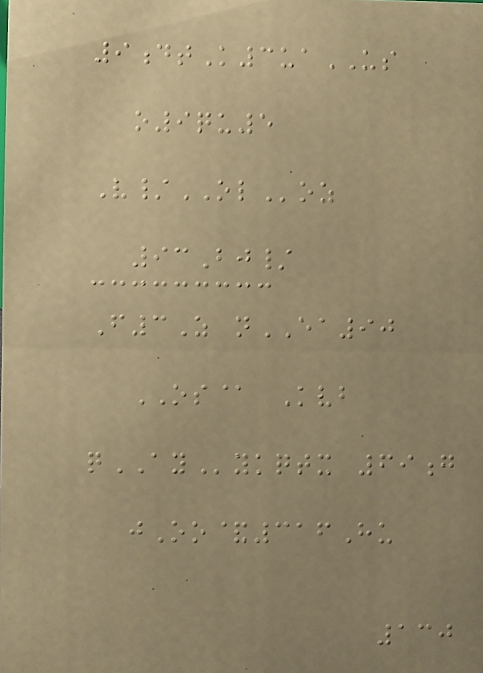9dtK3uaUS
o9qu5
V/OLoz
93Bj/
F3Z nEA90
OS@ Kvb
qAYykqtx 69g
jOo&316Hu
130
